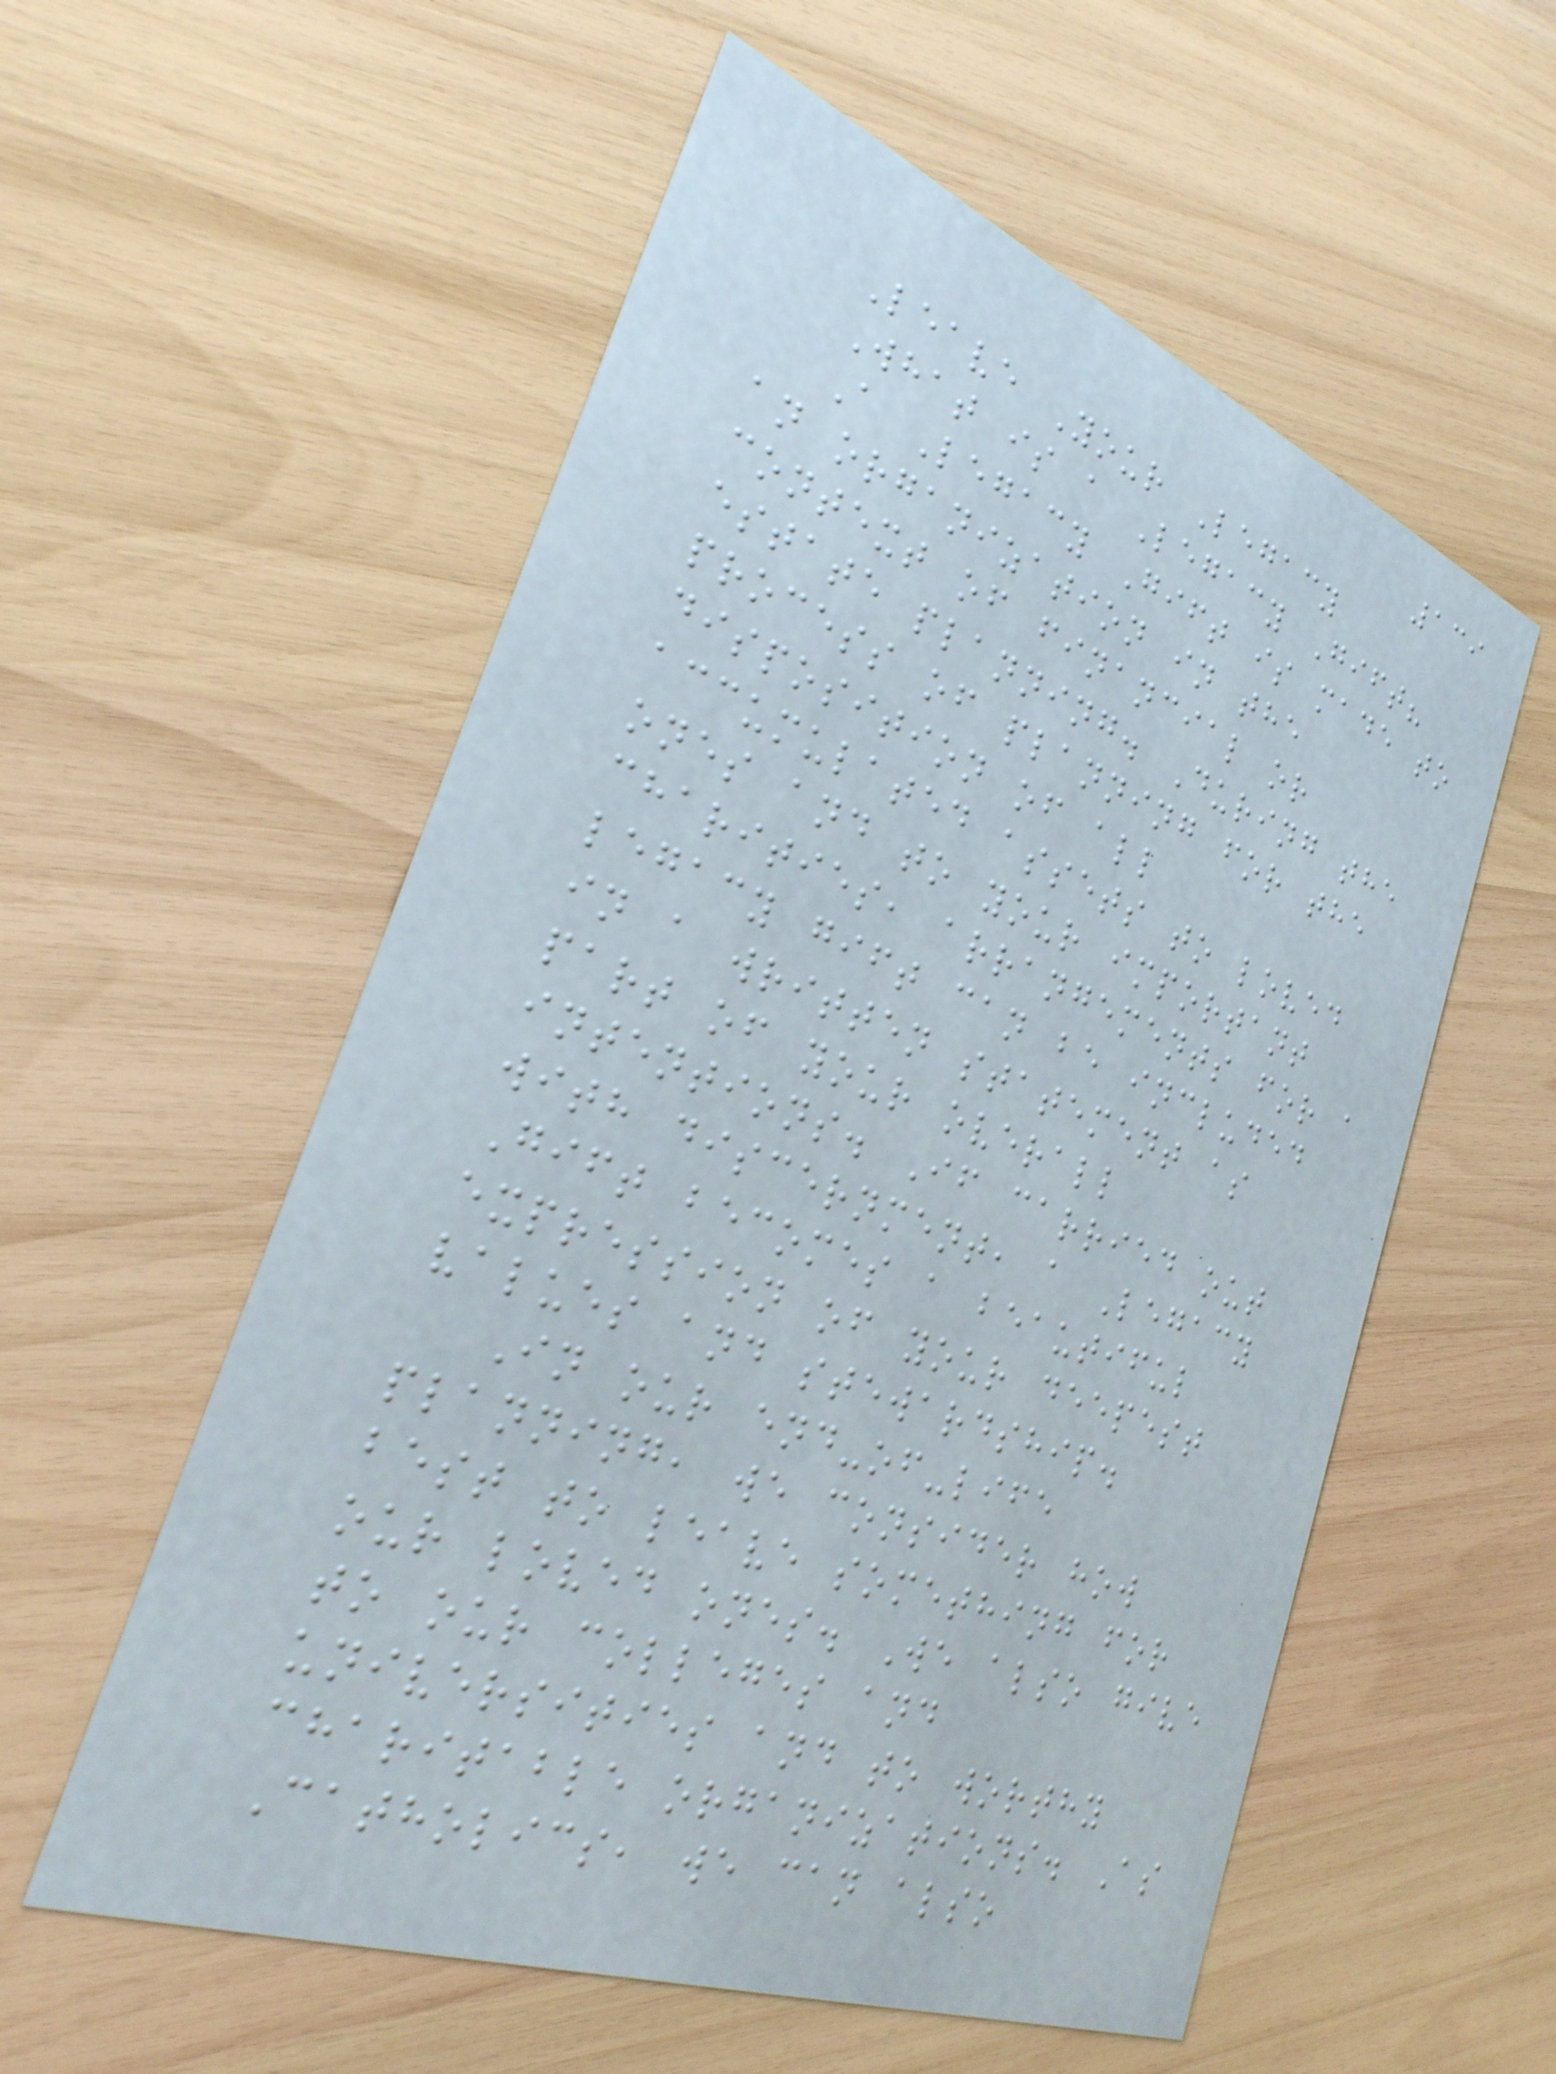139
Leave Your Legacy
What is a Legacy Gift?
A Legacy Gift is made to
an organization in the
context of financial or
estate planning. During the
process of planning for the
disposition of all
accumulated assets to loved
ones and to your important
charities, arrangements for a
legacy gift can be included
in a written statement as
part of your overall
intentions. If carried out
with discernment, a Legacy
Gift becomes a beautiful
expression of your deepest
values and stewardship.
In our end-of-life
planning, we consider how
best to leave something for
our loved ones. We also give
to our colleges and
universities and to worthy
charitable organizations. As
Catholics, we can also
